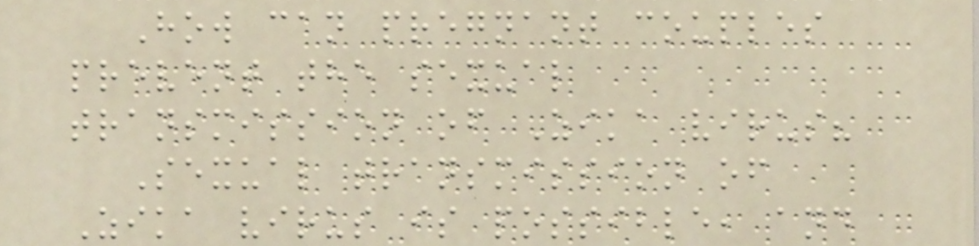How can pregnant couples
prevent the sexual
transmission of Zika virus?
Sexual transmission of
Zika virus is possible, and
